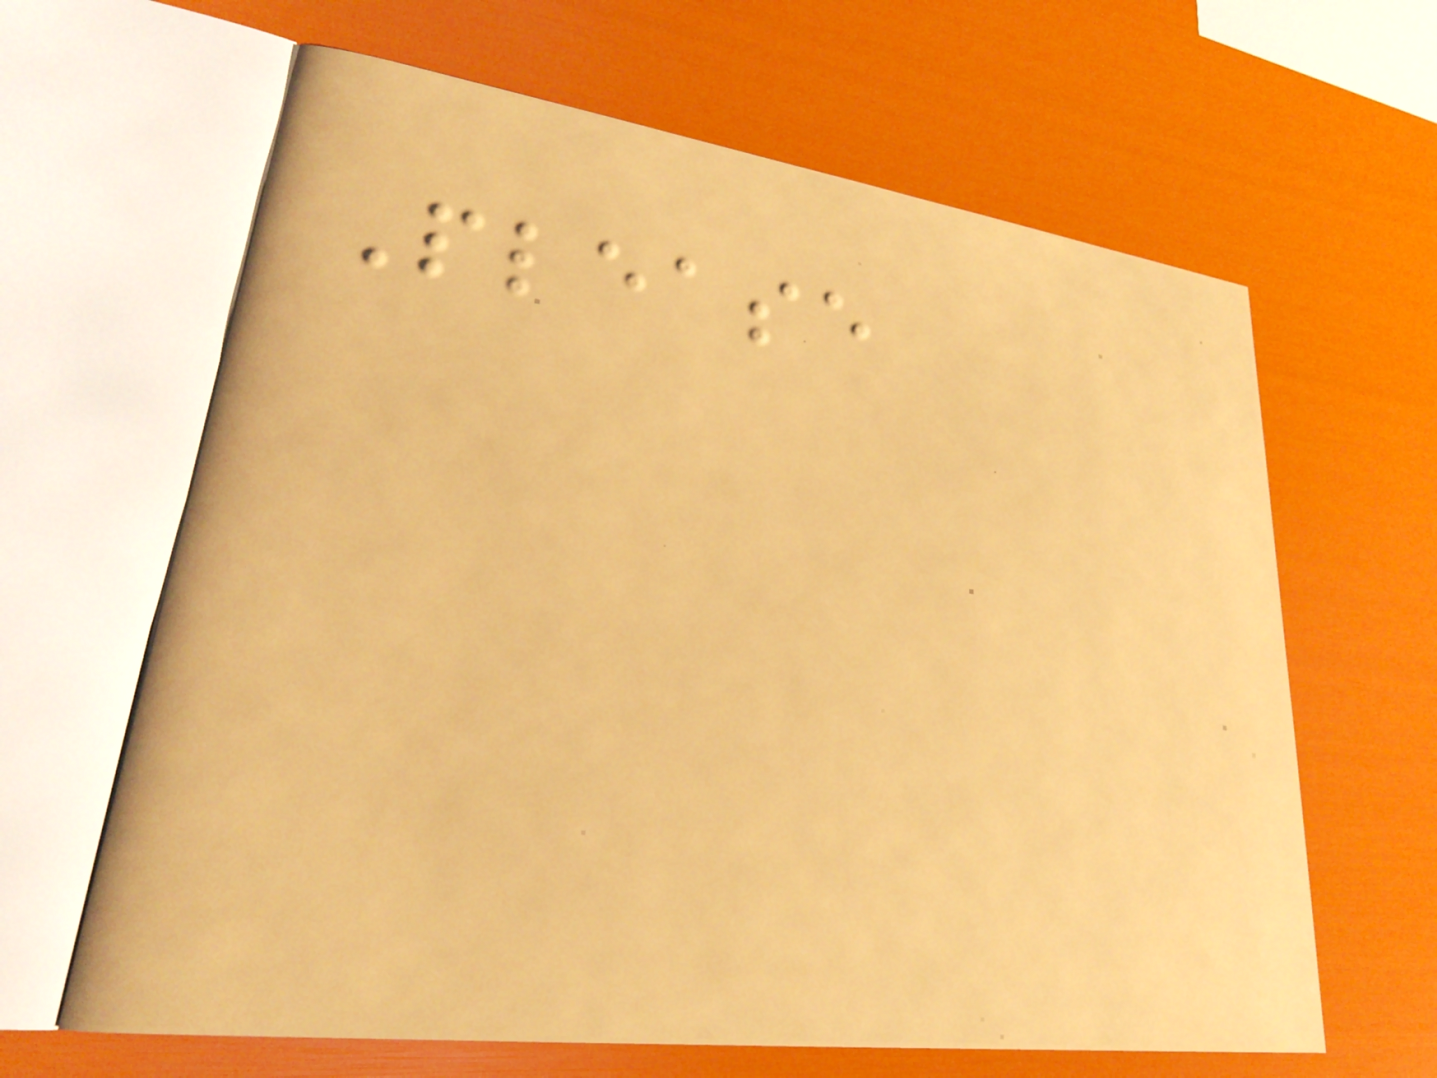Please
